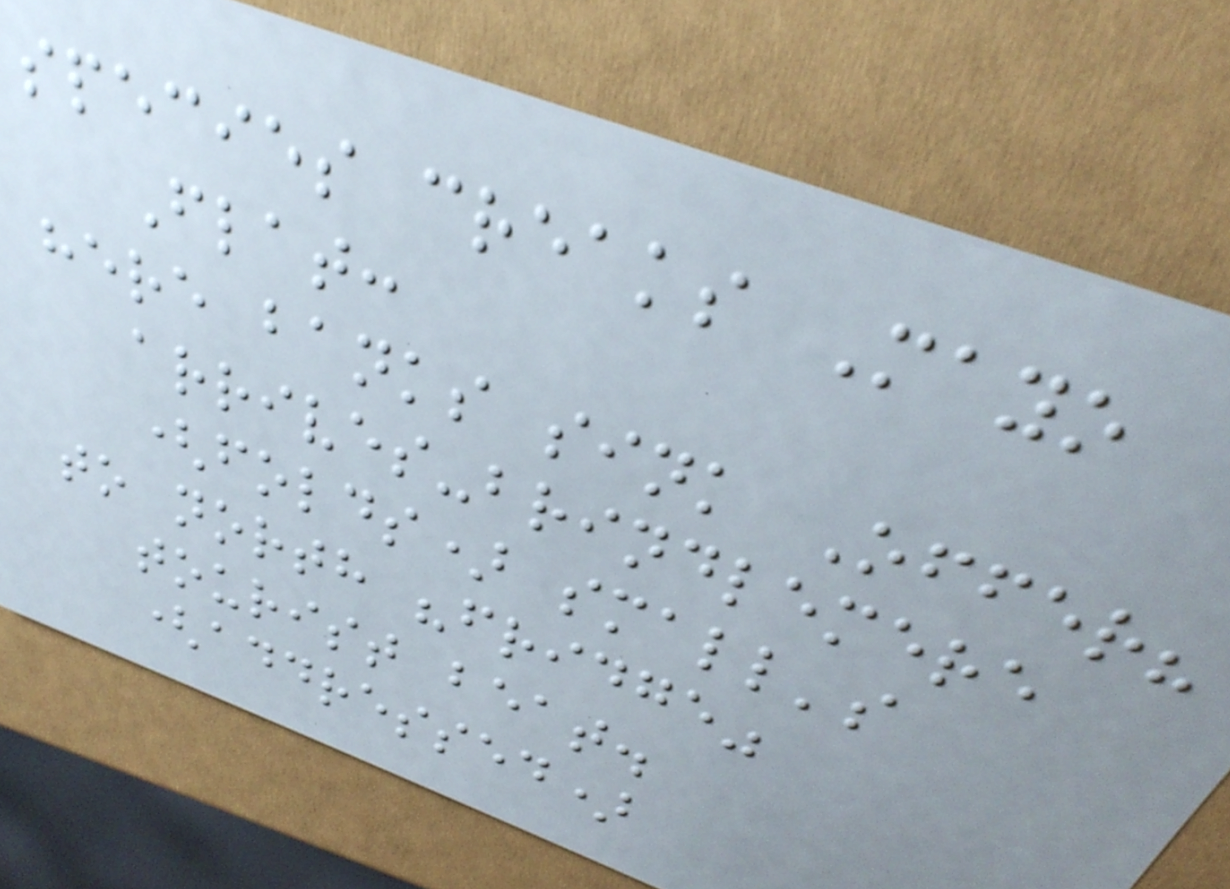species creaks Mayo
Flat:
here banks sink Offer?
arrives-brindlemere
(folds) small's
to north "fridge"
tourist beat.
(addressed)
